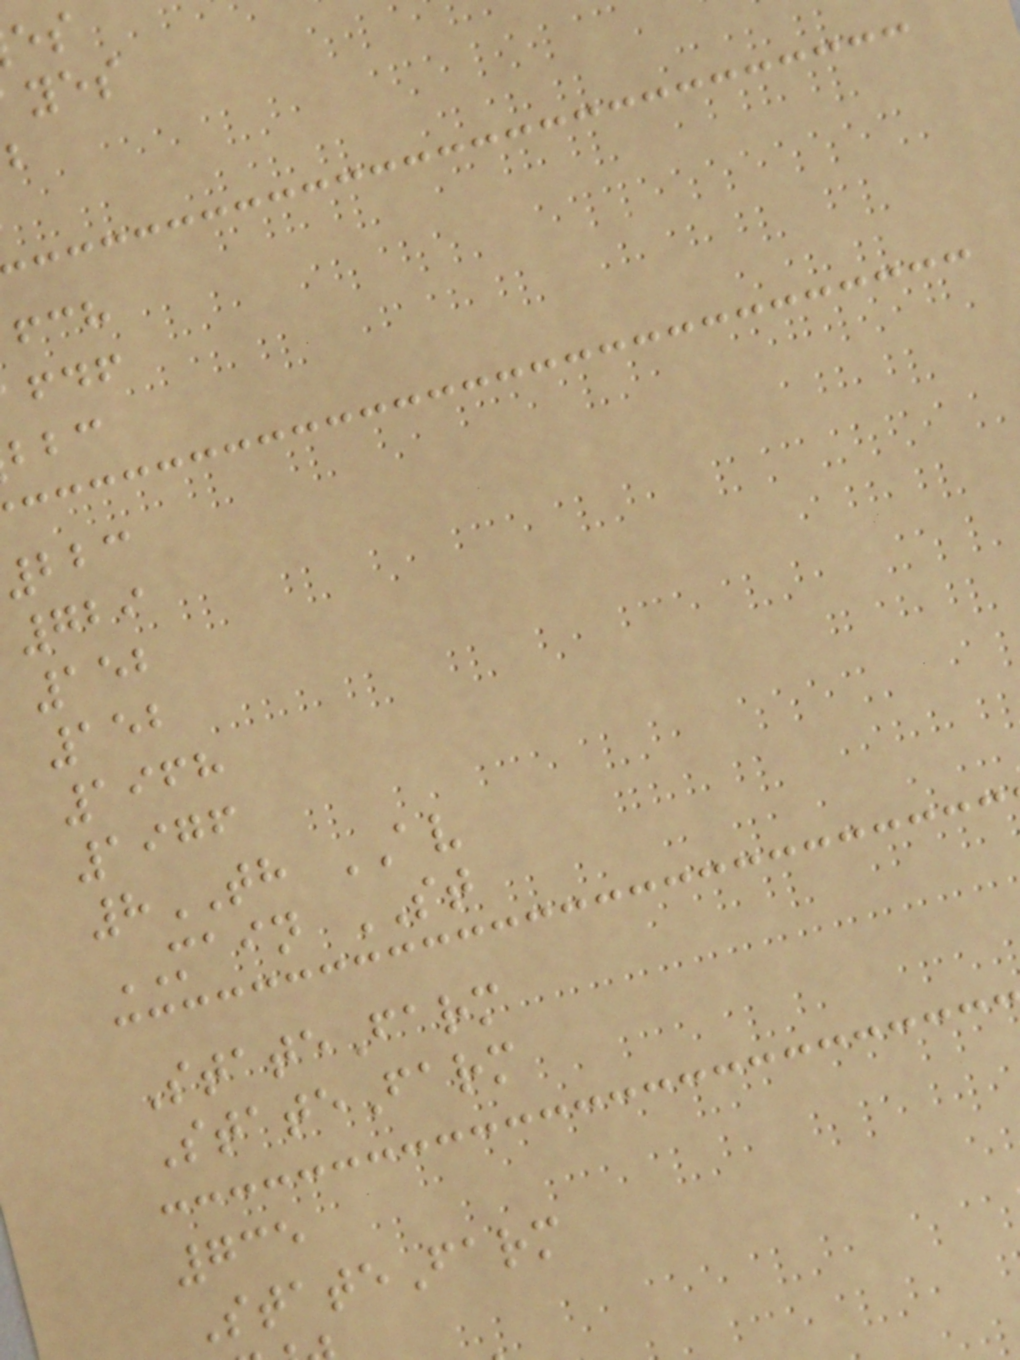223
729
152
152
1968
1976
8TH AV
MAIN ST
StateFarm
StateFarm
735
StateFarm
